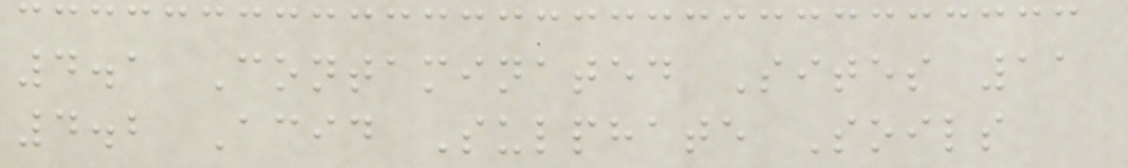4.1 Contaminated Sites 11
4.2 Acid Sulphate Soils
